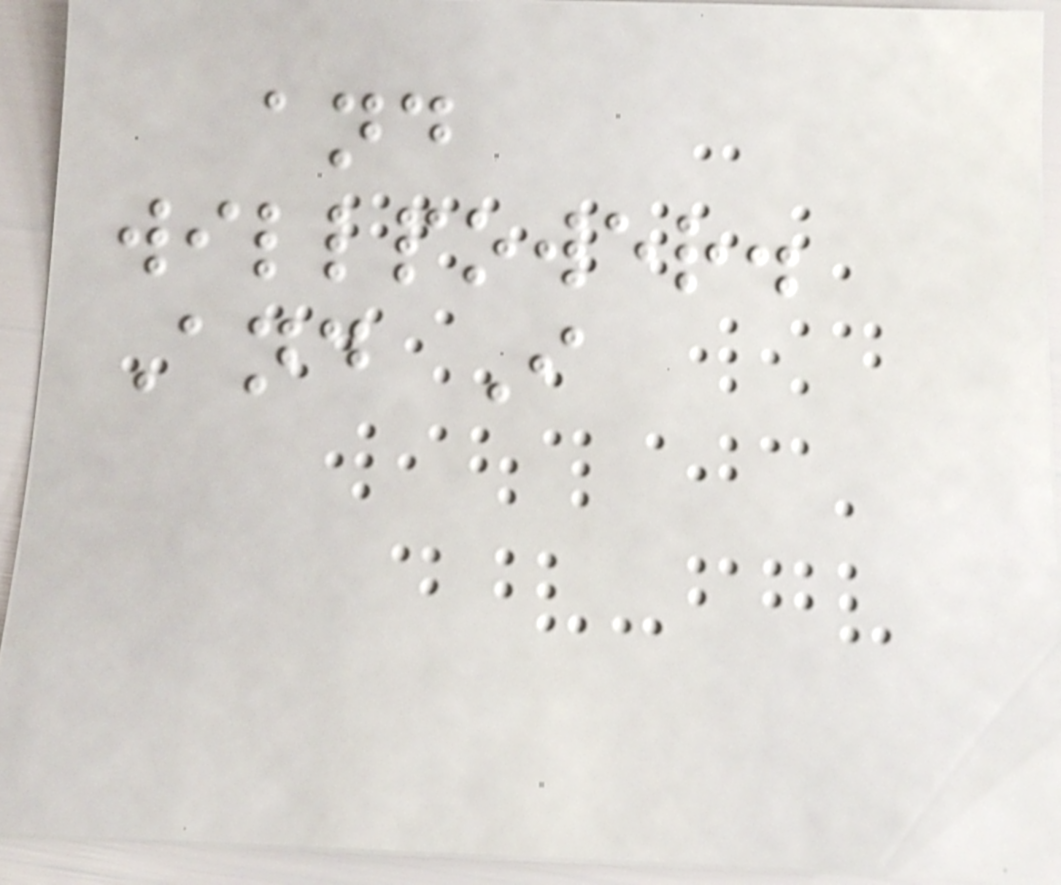and
willpower.
And I
